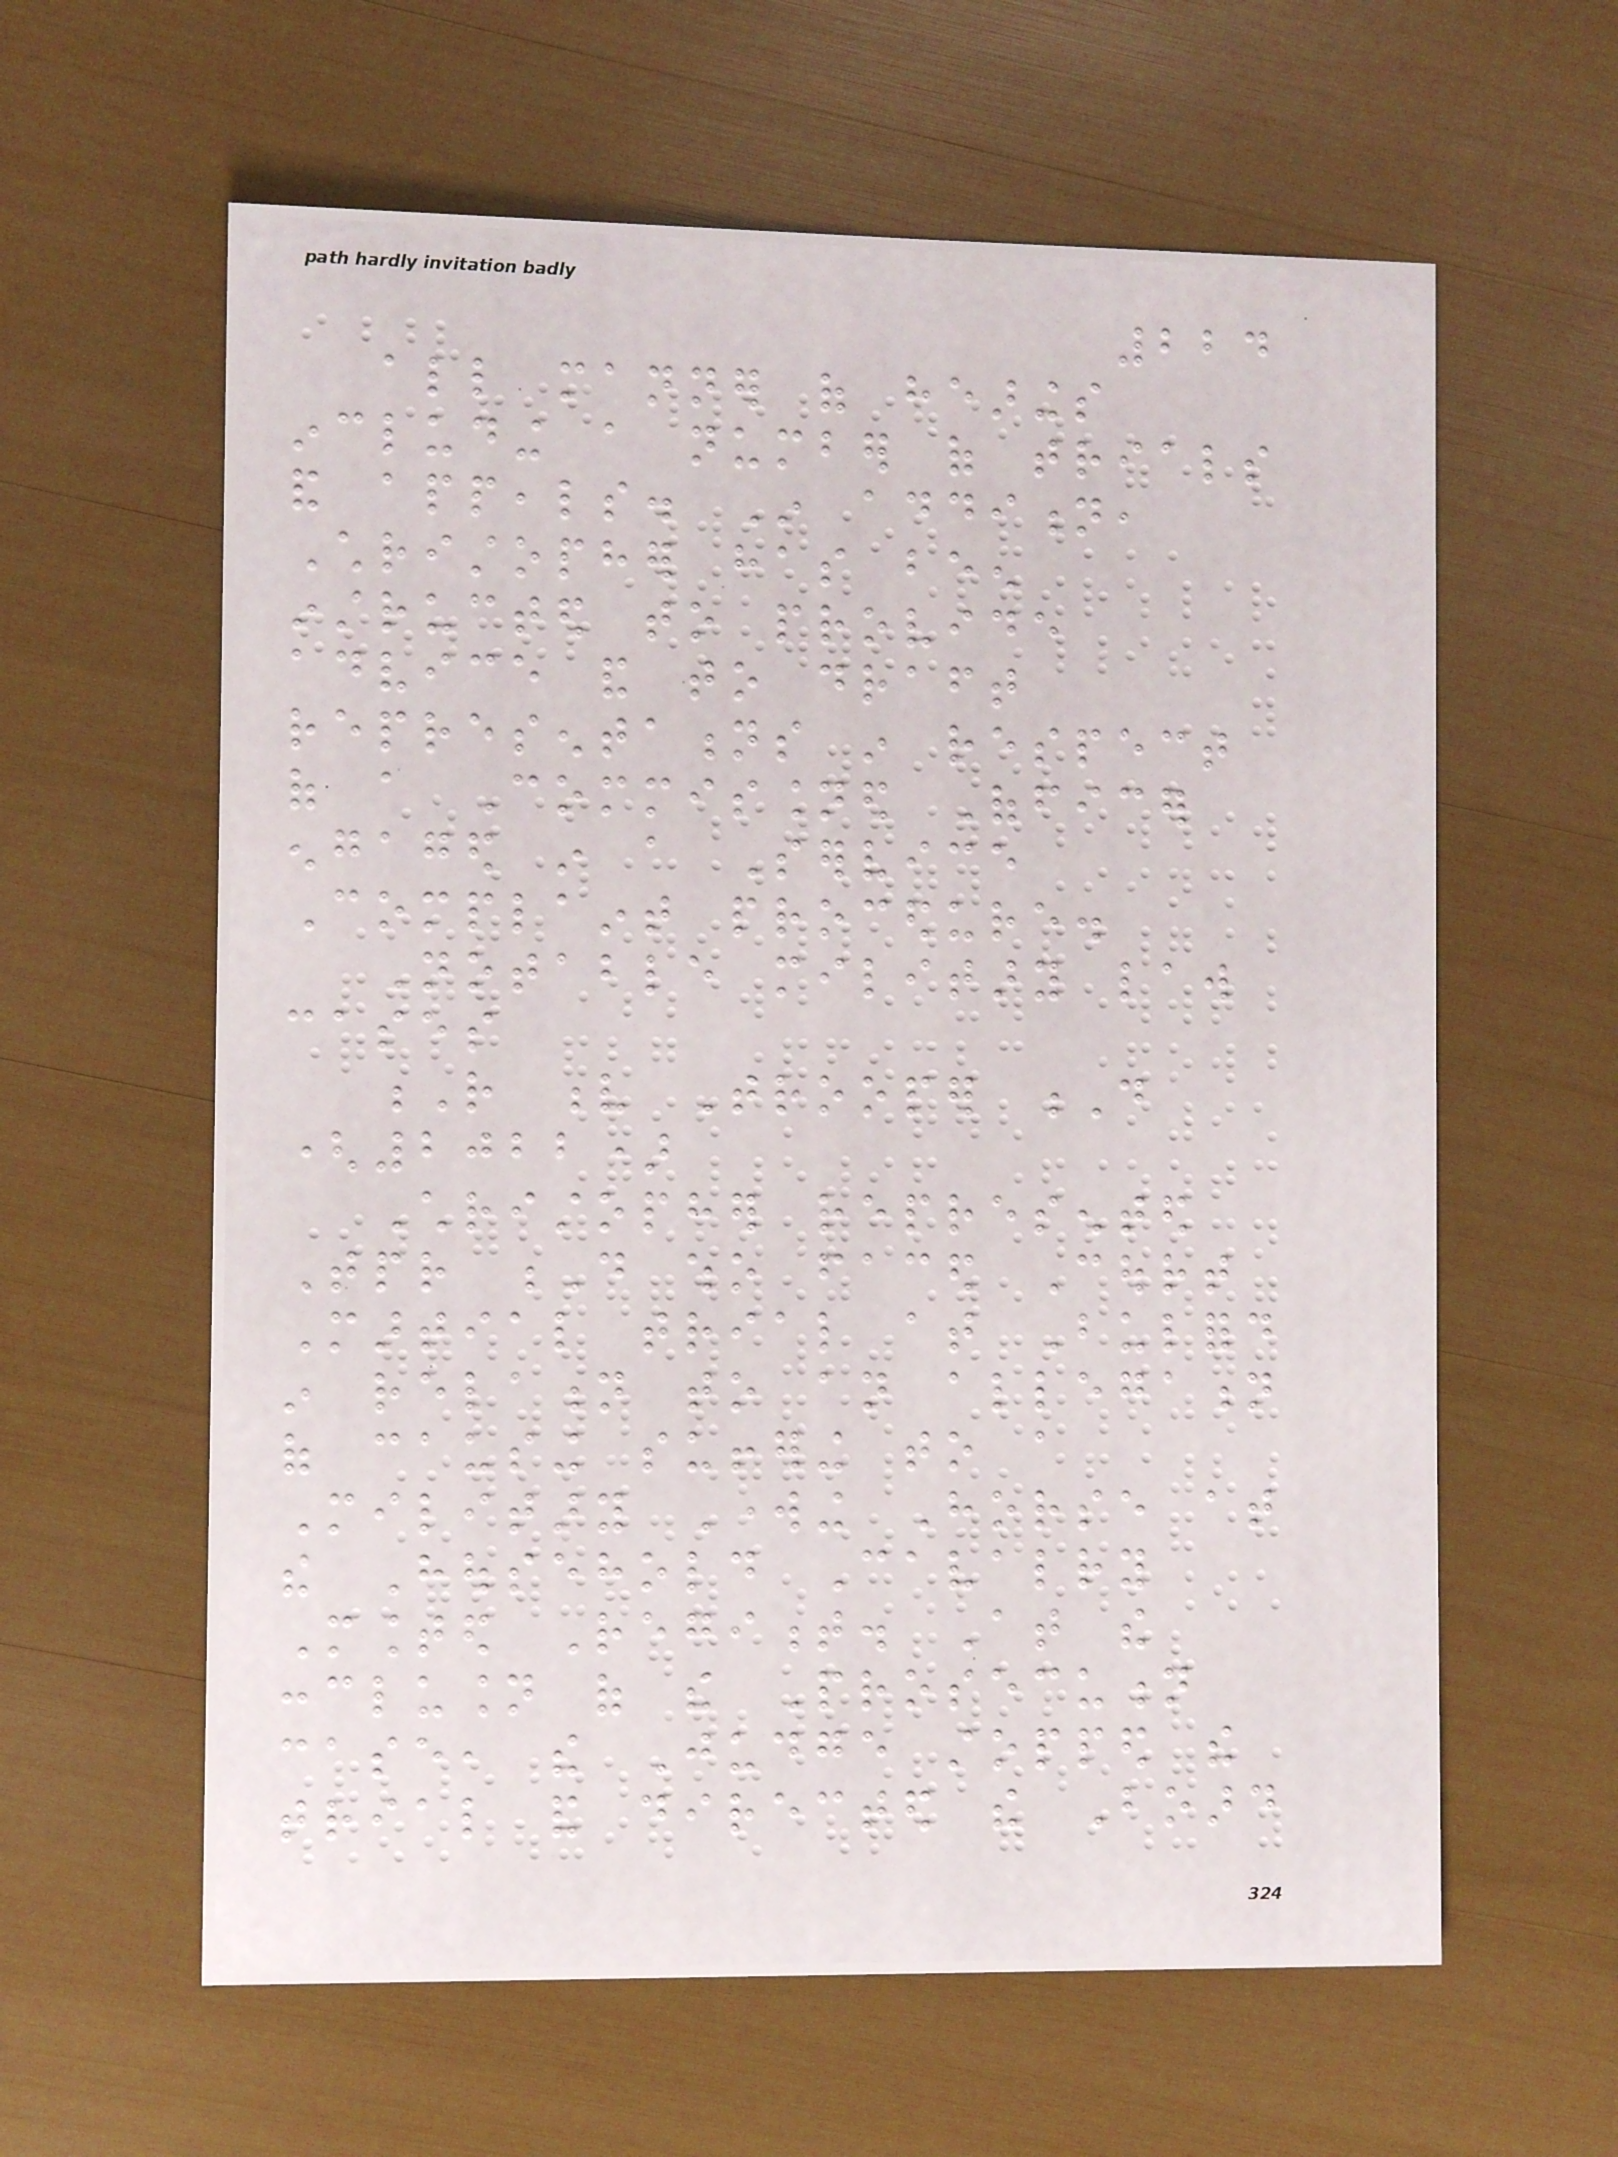224
all manner of hearings
including a number of trials
and appeals. In addition,
Christopher has been
instructed to provide
advice and to draft
representations in respect
of a Commissioned Officer
engaged in a Service
Complaint procedure.
Notable military law
cases
R v Trooper D
(2022)
Christopher represented
Tpr D who faced Court
Martial trial at Bulford
in relation to an allegation
of causing suffering to a
Military Working Horse at
the Household Cavalry
Mounted Regiment. At the
conclusion of the Prosecution
case, the Judge stopped the
trial and directed the Board
